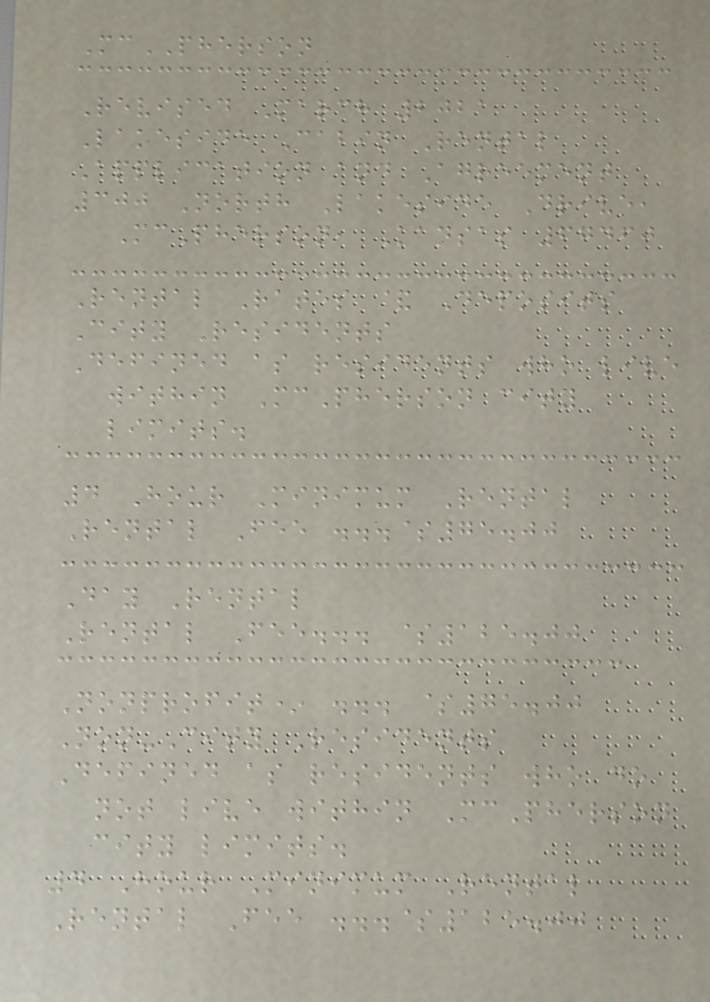McPHERSON
Revised March 2021
Lakeside Cabin Rental
Application and Agreement
300 North Lakeside Drive,
McPherson, Kansas 67460
Rental Rates & Deposits
City Residents
Defined as residents who live
within McPherson city
limits.
4 Hour Minimum Rental
Rental Fee ...$75.00
Day Rental
Rental Fee... $125.00
Nonprofit* ... $75.00
Non-City Residents
Defined as residents who do
not live within McPherson
city limits.
4 Hour Minimum Rental
Rental Fee ...$125.00
